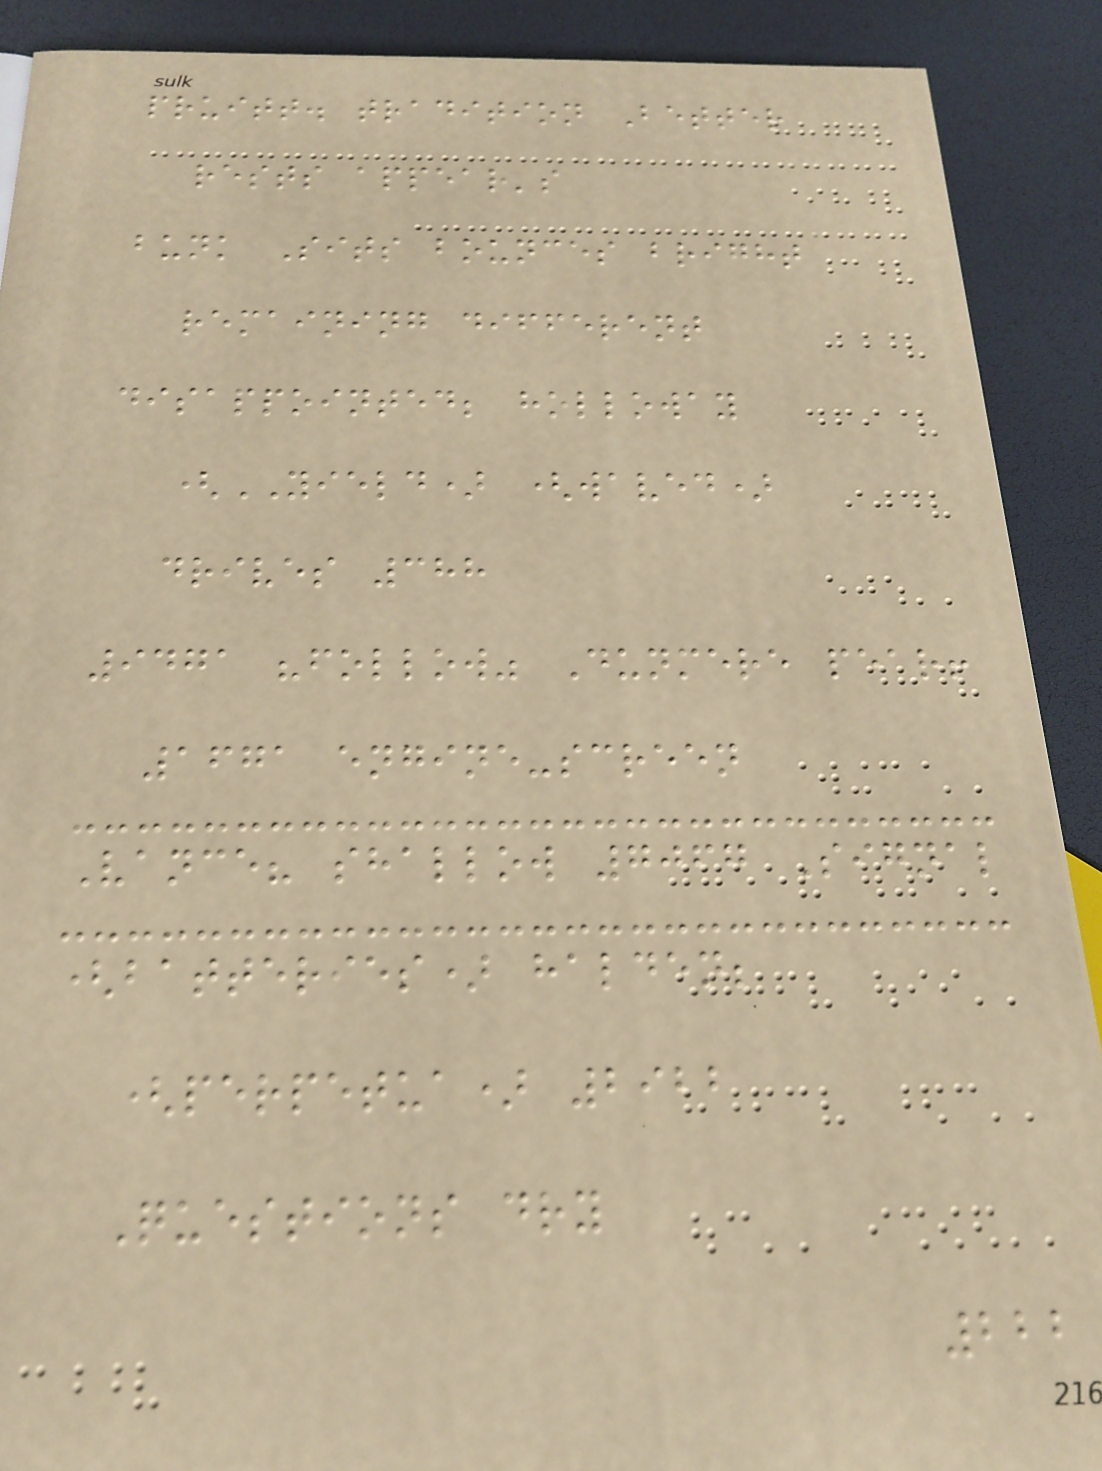pruitt. tradition Better
rests appear's
bunk Sits bounces bright
remaining different
disappointed; holloway
(YIELD) (waved)
drives 388
9471 "follow" Dunmere pear!
1671 engine-screen
Vance? shallow 7067 Signal
(batteries) halden;
(perpetua) 2922
Questions dry
222
